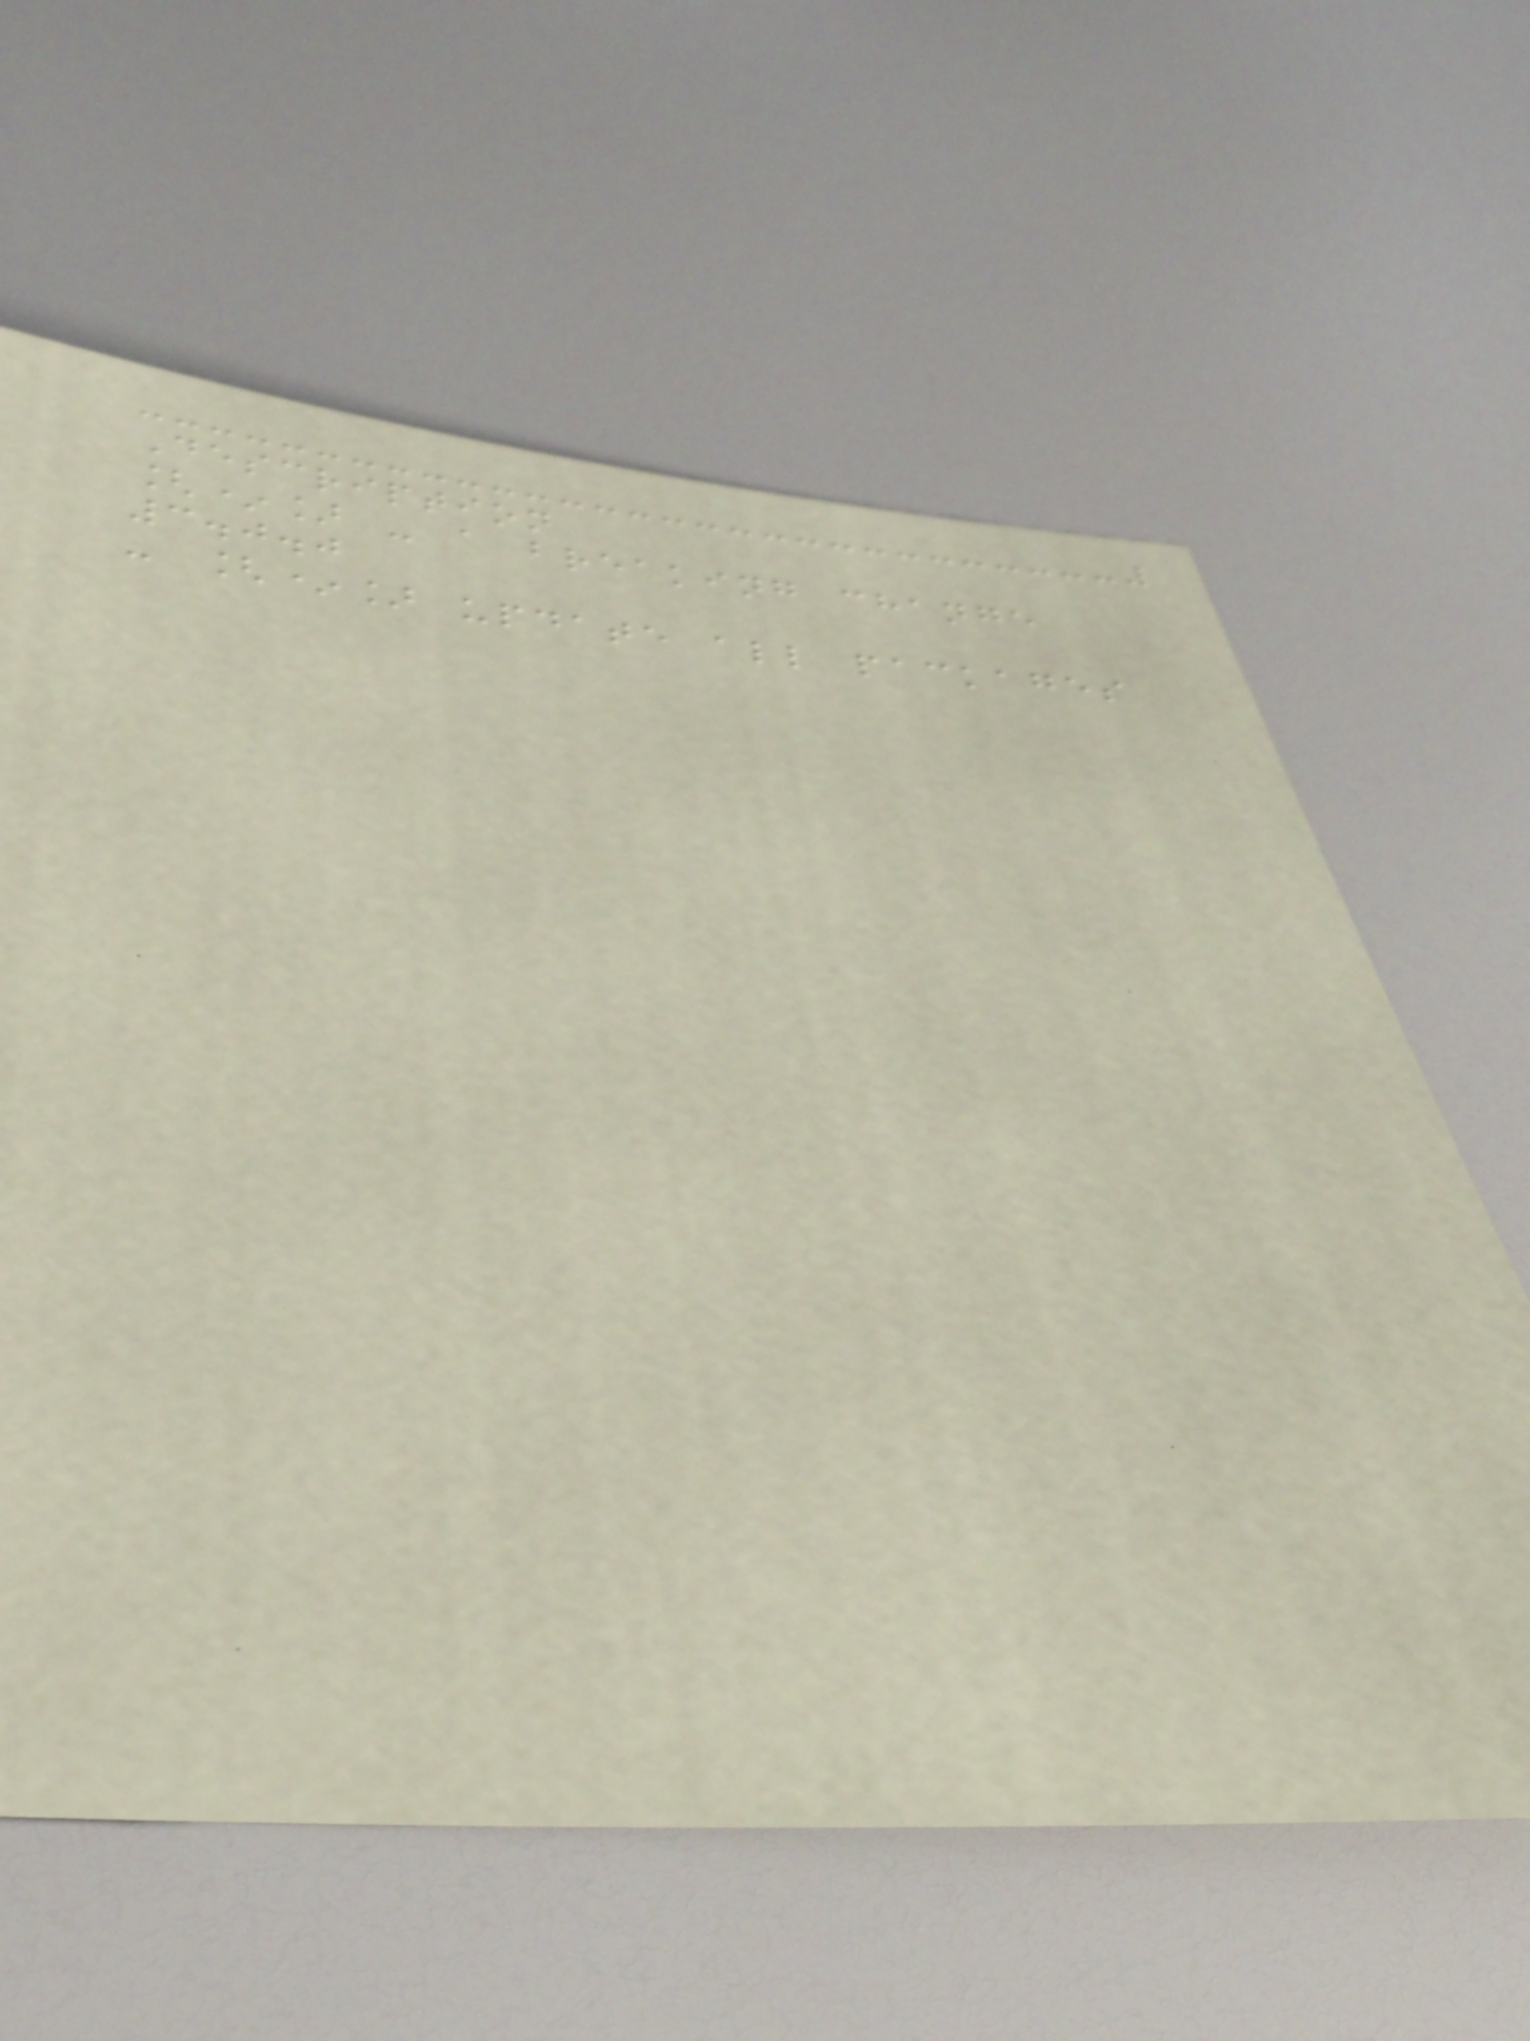Description
[*] - a breaking change
3.0.0
- [*] update all packages
